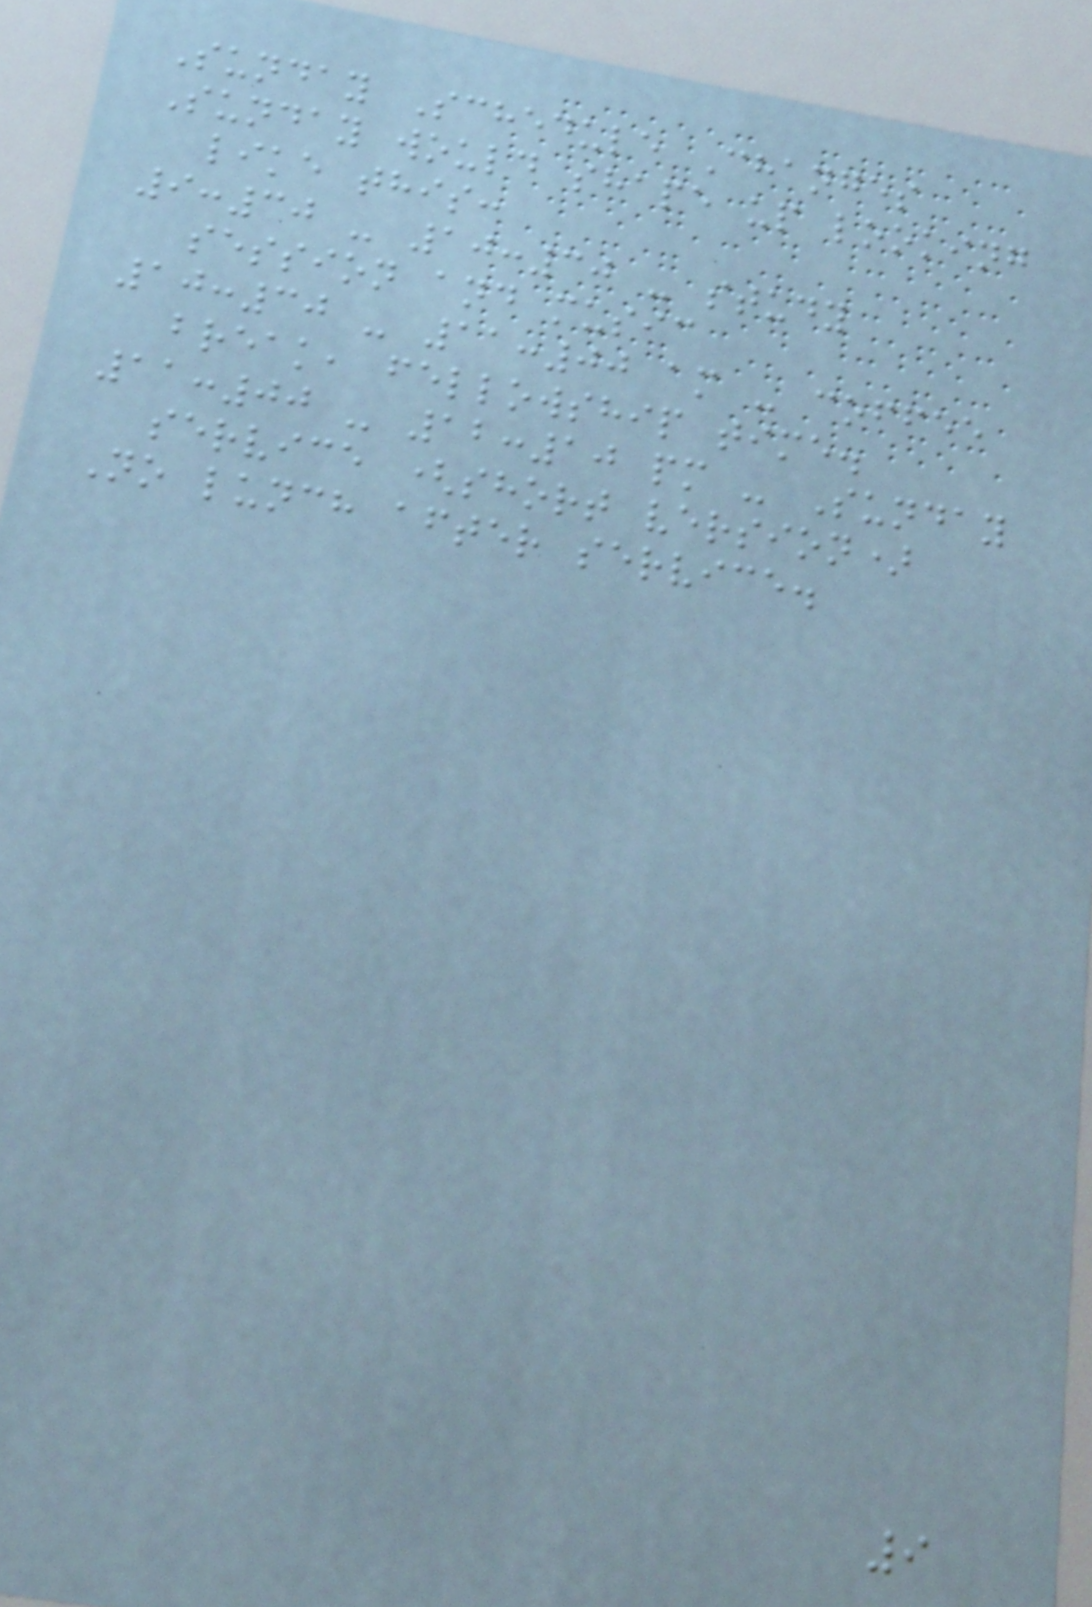Sunday Schedule Changes
Sunday would shape up looking
like this:
9:30 - 10:30 - study
session and music
10:30 - 11:00 am - coffee
break, fellowship time.
11:00 - 12:10 pm - Sunday
service (short version)
No lunch after service.
9
